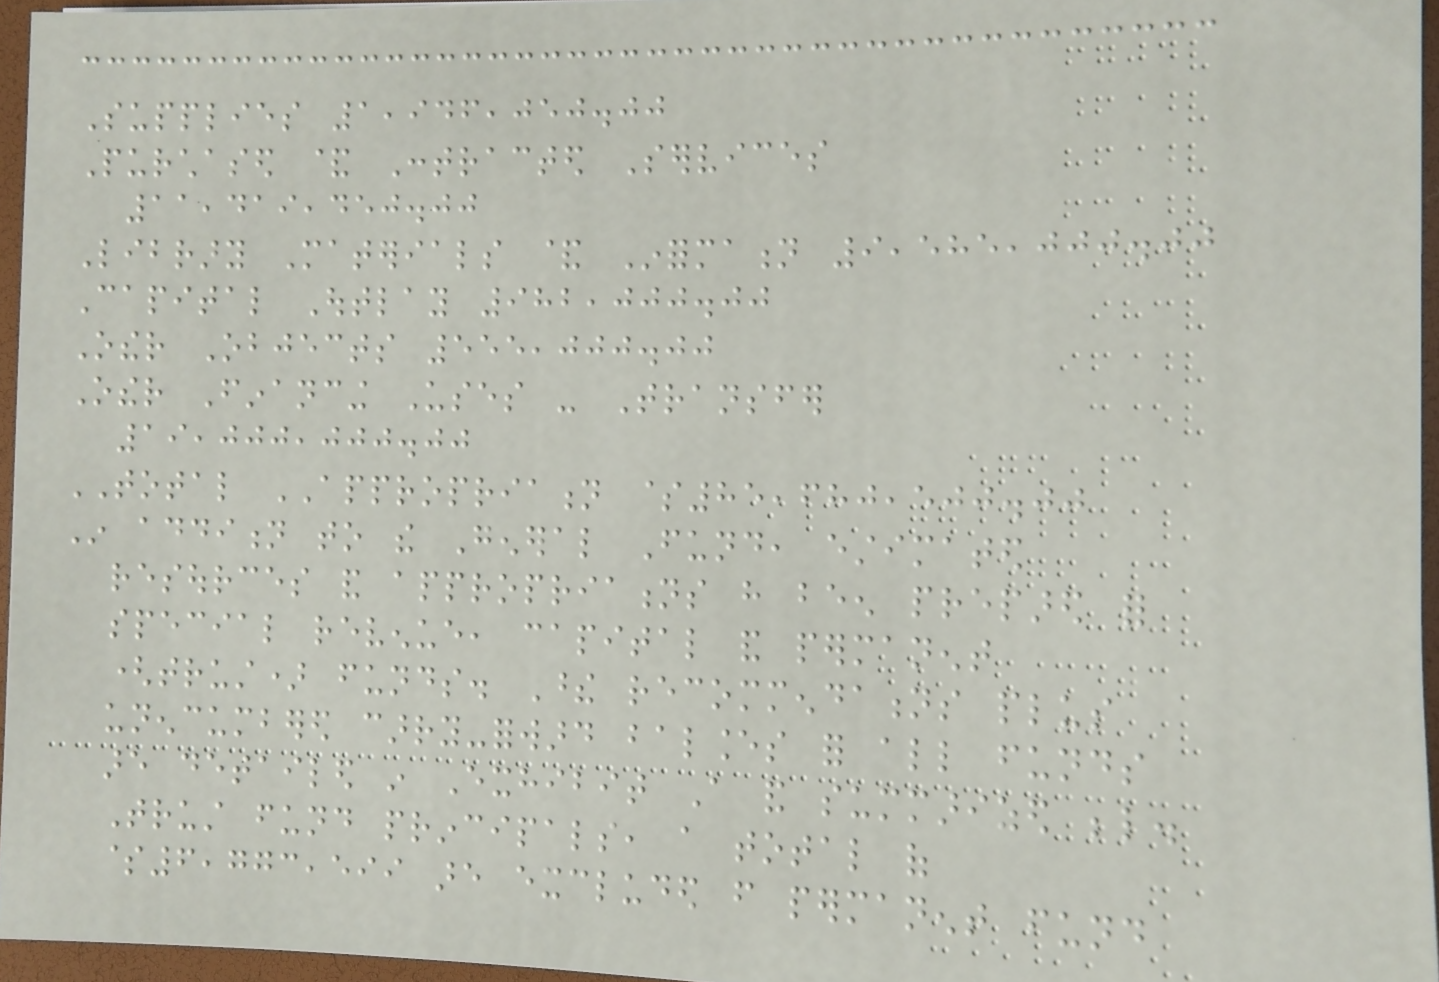Supplies 1,946,050.00
Purchased & Contracted Services
11,419,450.00
Library Materials & Information 9,585,000.00
Capital Outlay 982,000.00
Other Objects 555,000.00
Other Financing Uses - Transfer
19,000,000.00
TOTAL APPROPRIATION $85,680,500.00
In addition to the General Fund, estimated
resources and appropriations have been prepared for
special revenue, capital and permanent
(trust) funds. These recommendations plus
unencumbered carry-forward balances for all funds
are detailed in Exhibit A and summarized below.
Trust fund principals, a total of
$6,773,599 are excluded from permanent fund
